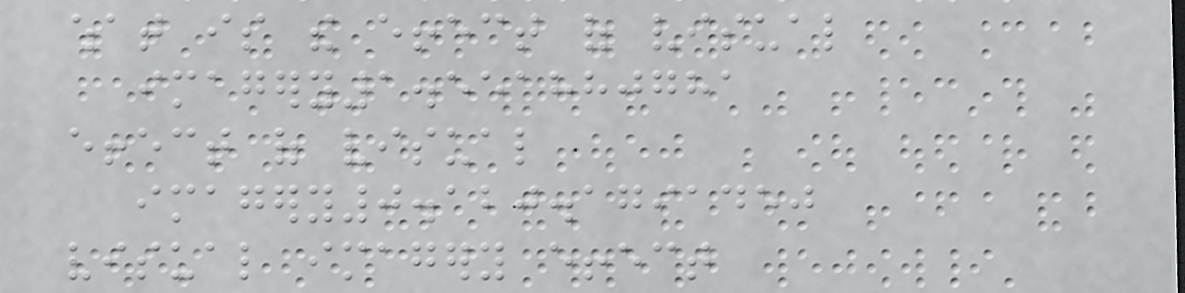what is the effect of visual
imagery1.551880781
effect of visual
imagery0.120.1791450
visual imagery effect
